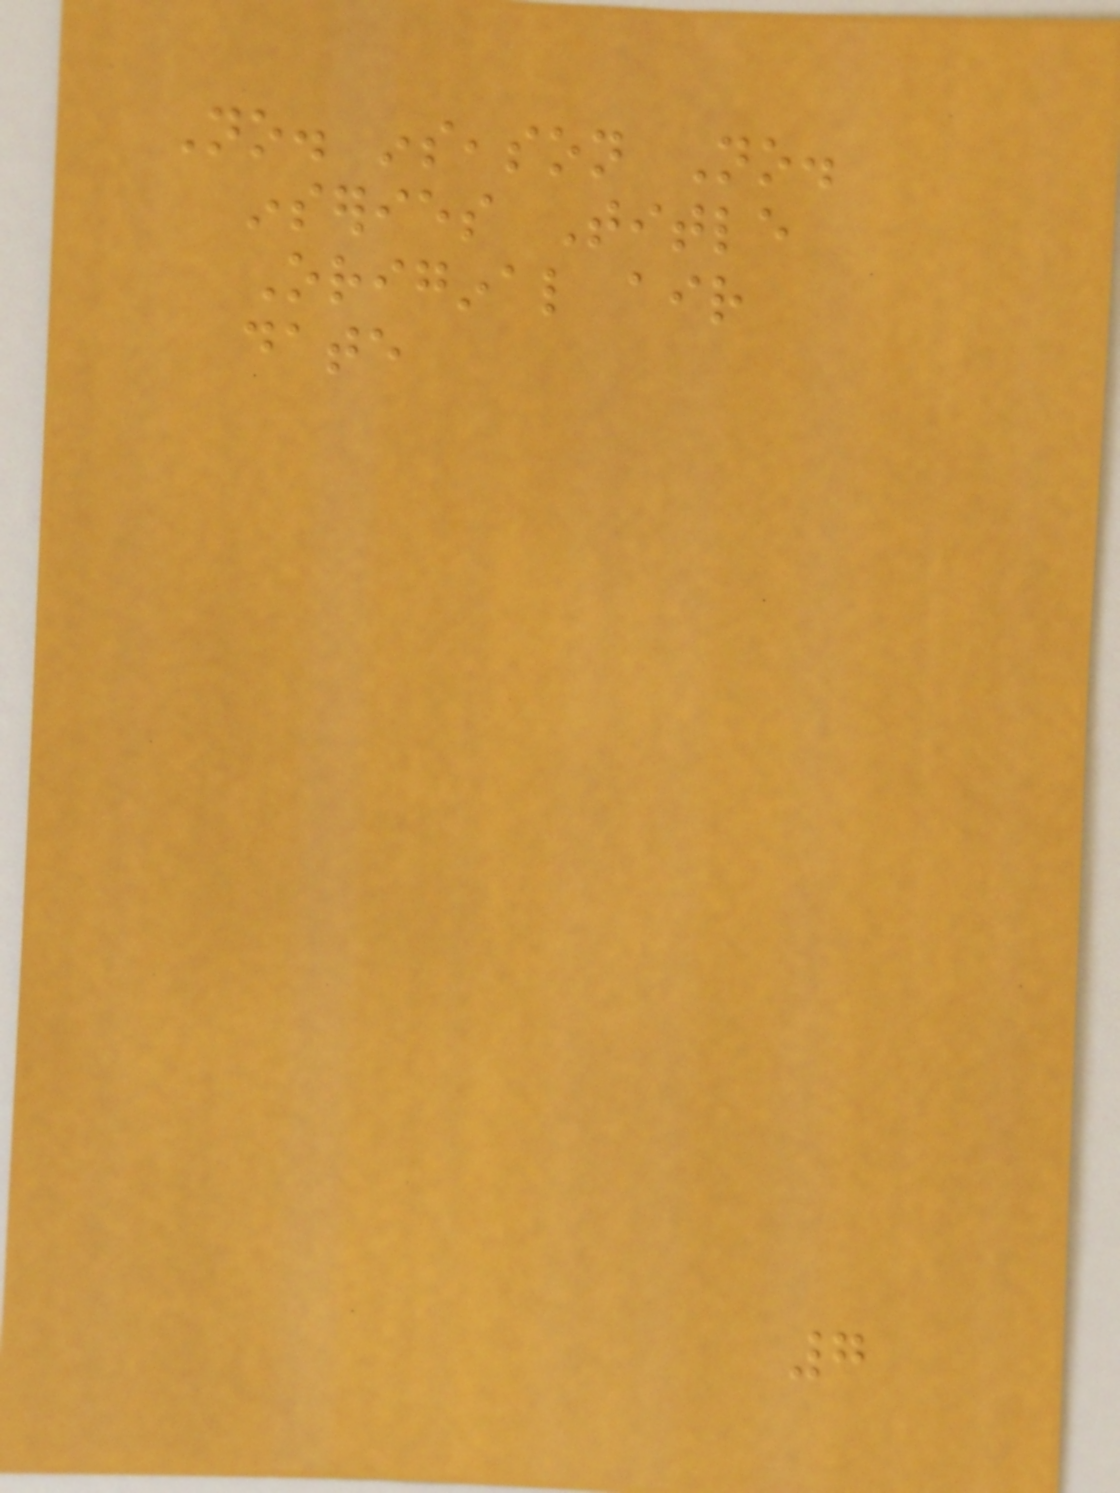No. inseason No.
inseries Title
Original air
date
7
